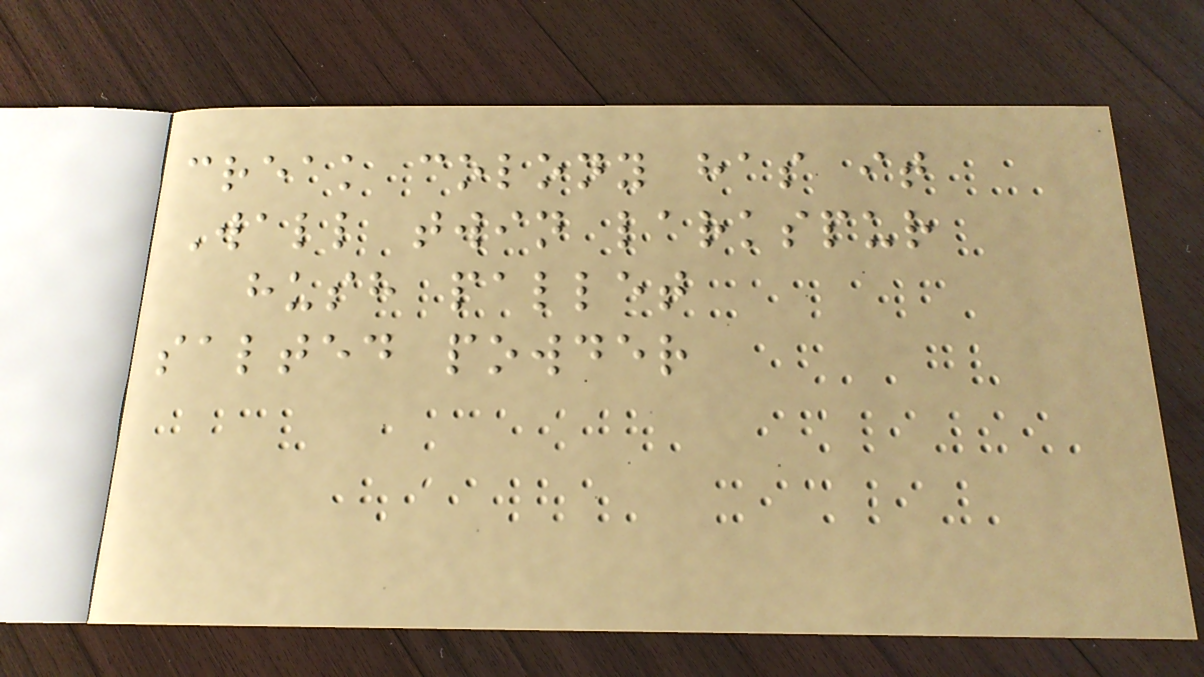creak colony has it
Wall twin larkspur
hush pallet
salted powder
